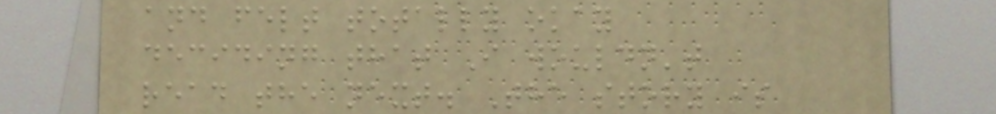and felt totally okay
deciding that I wouldn't
read the next. The story is
